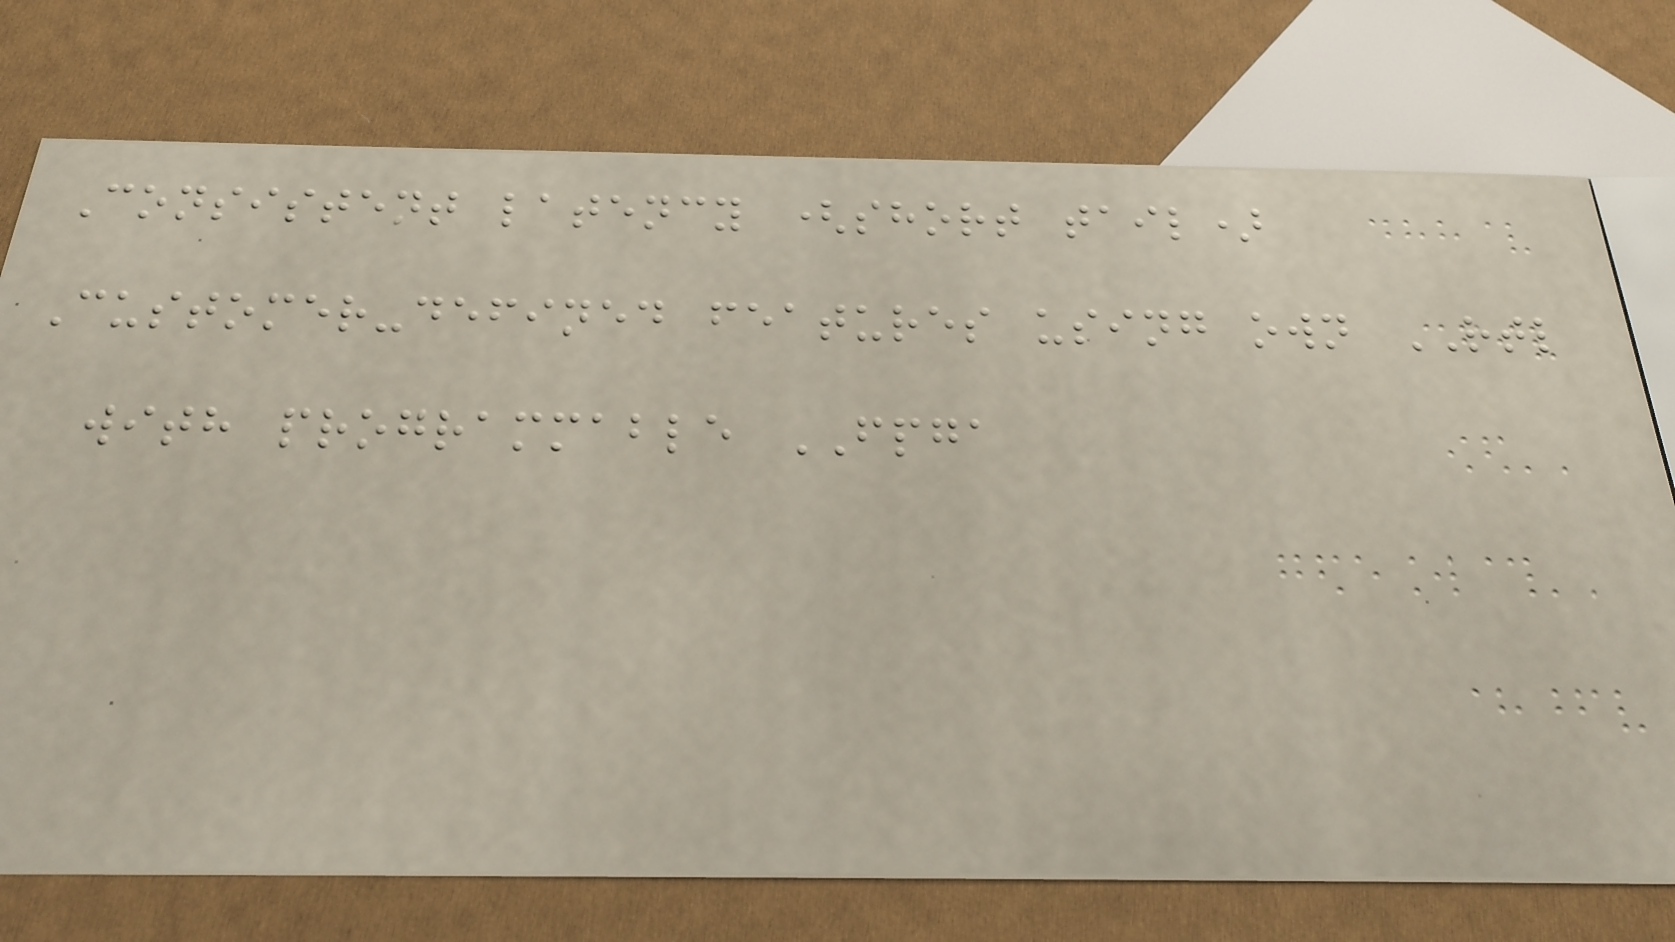Consistent latency (short tail)
Customer-defined features using own RTL
with programmable FPGA
